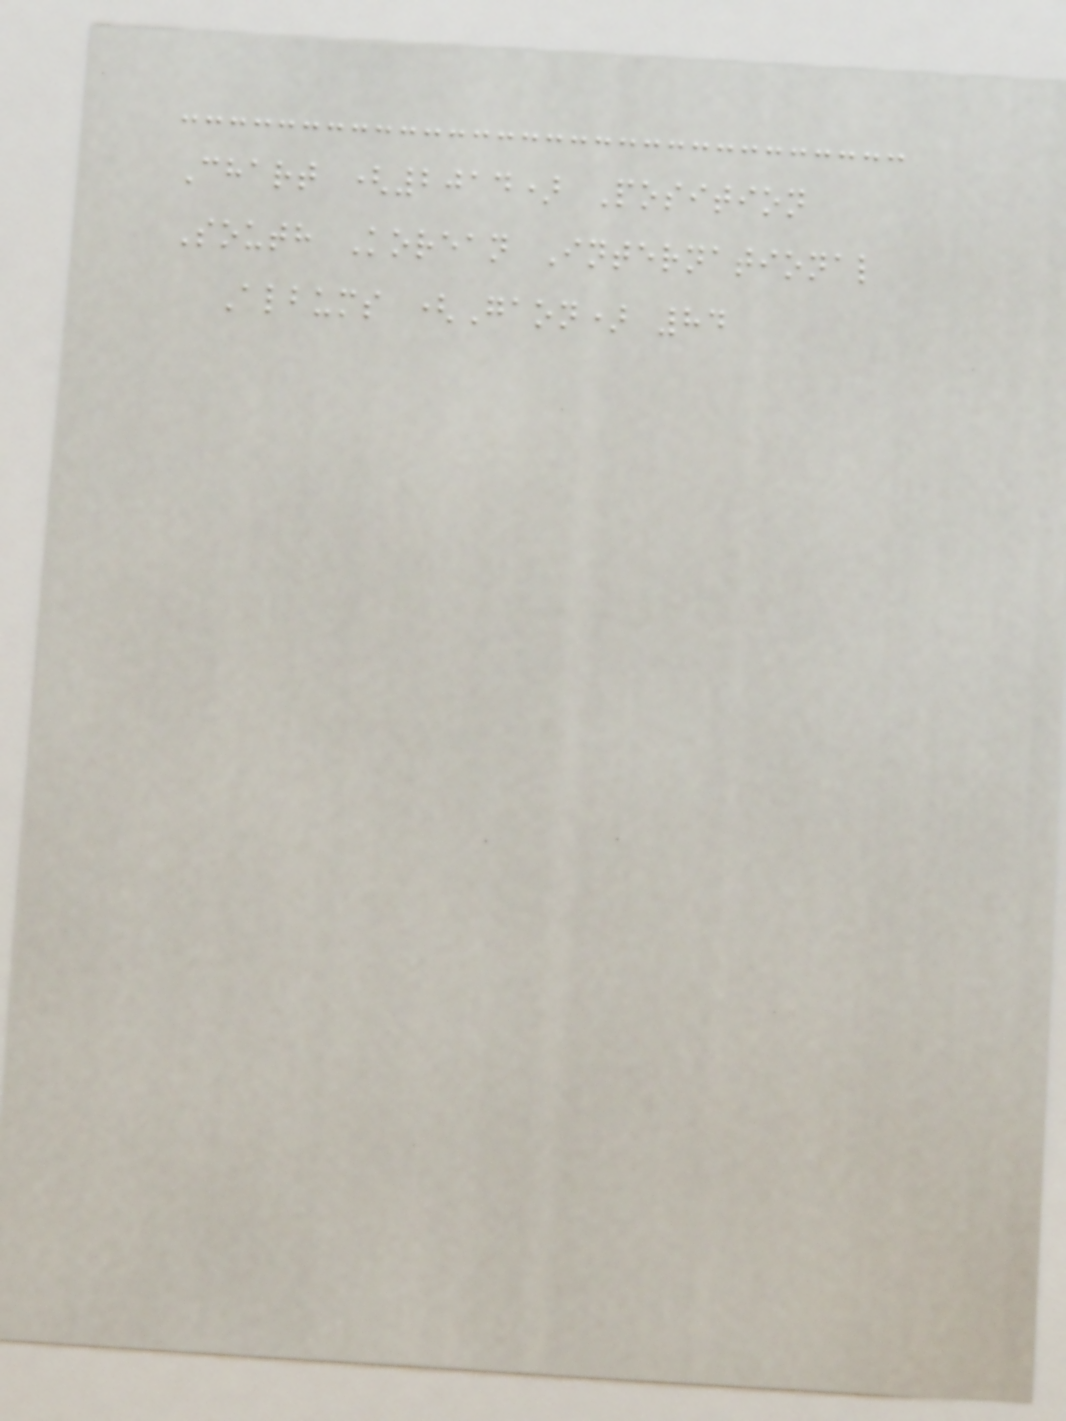Chart (2014) Position
South Korean International
Albums (Gaon) 84
